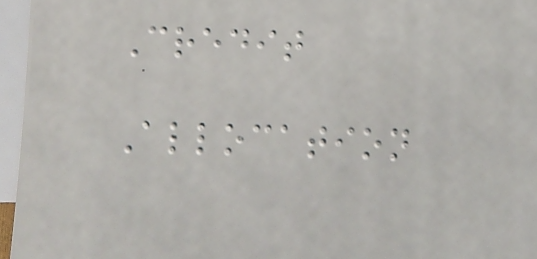Credit
Allocation
